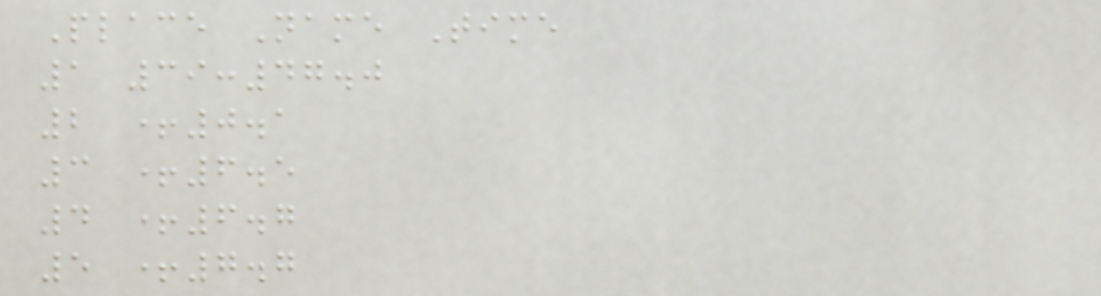Place Name Time
1 39:47.0
2 +0.1
3 +6.5
4 +6.7
5 +7.7
